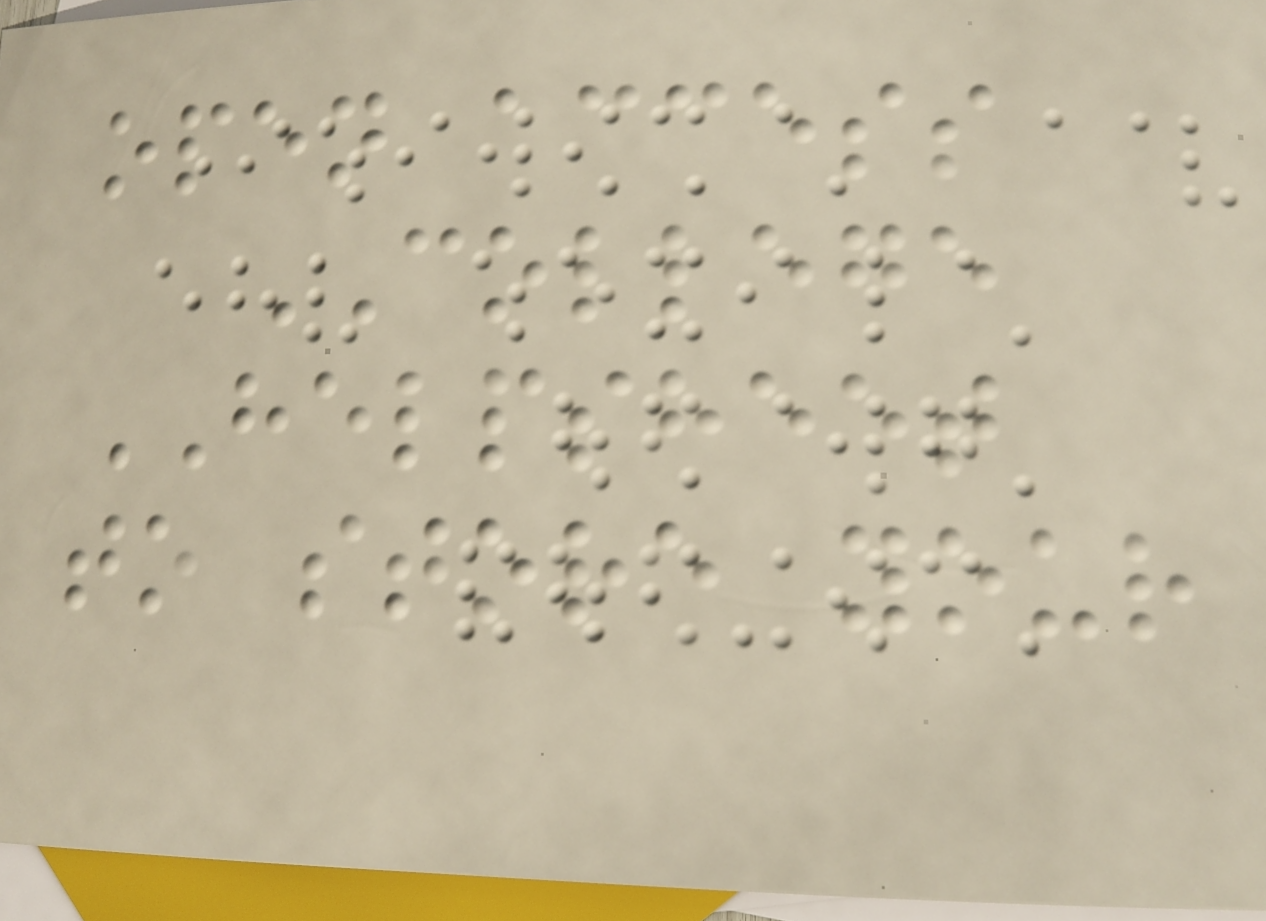open access
COLLEGE
HELPSHEET
to store your
